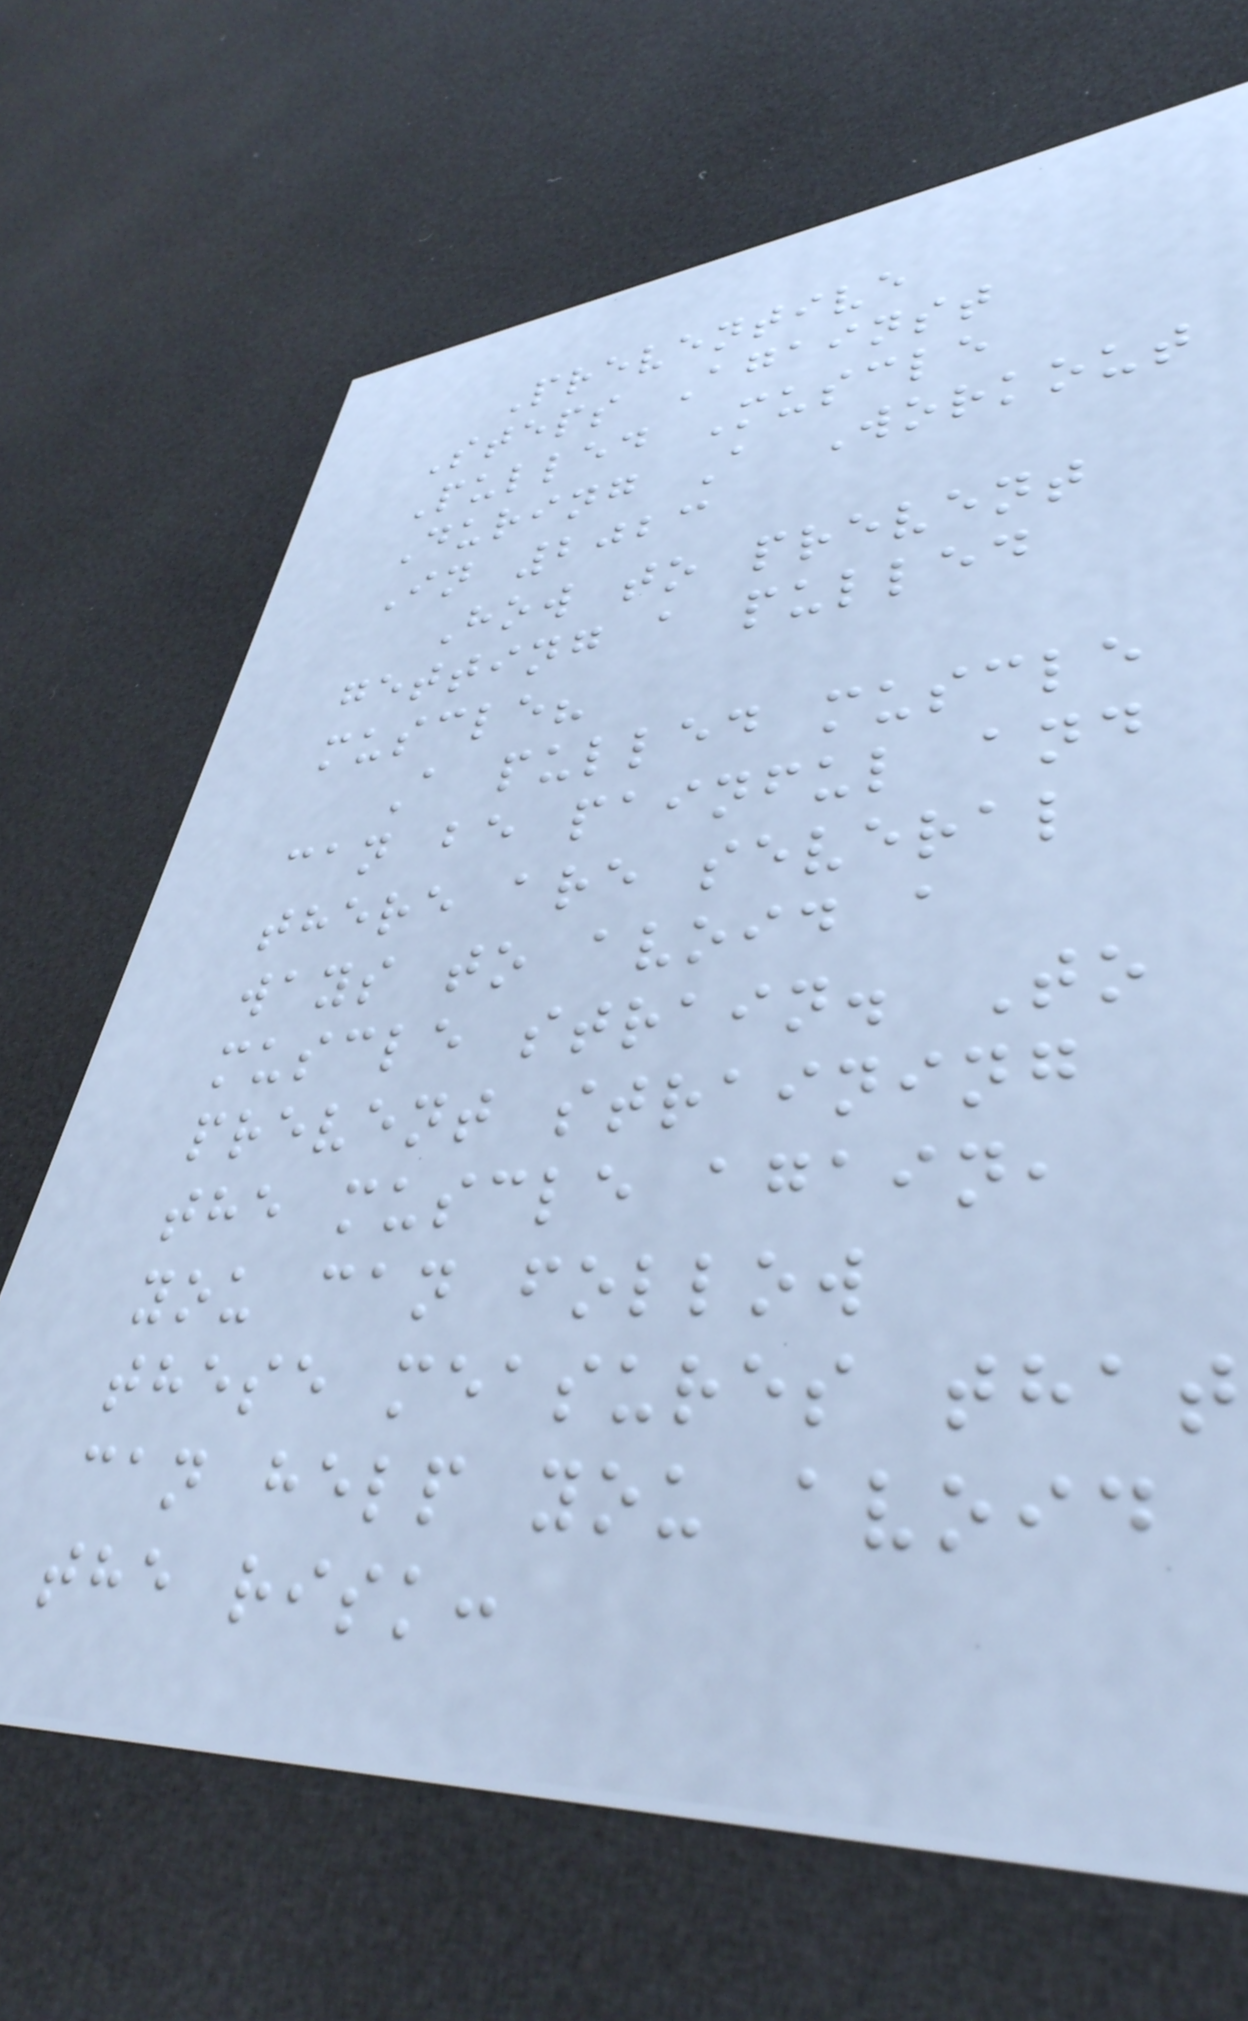Preventive
Steps Against
Pulled Muscle
During A Workout
In 2023
How to prevent
getting a pulled
muscle?
A pulled muscle
can be painful and
there are several
ways to avoid a
muscle strain. To
prevent straining
the muscle again,
you can follow
these measures that
can help you avoid
the risk:
